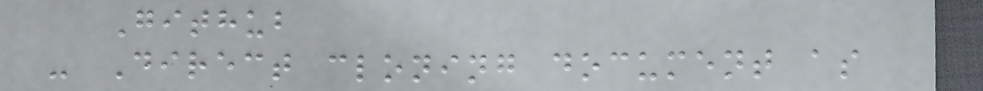Github
- Direct cloning document as
